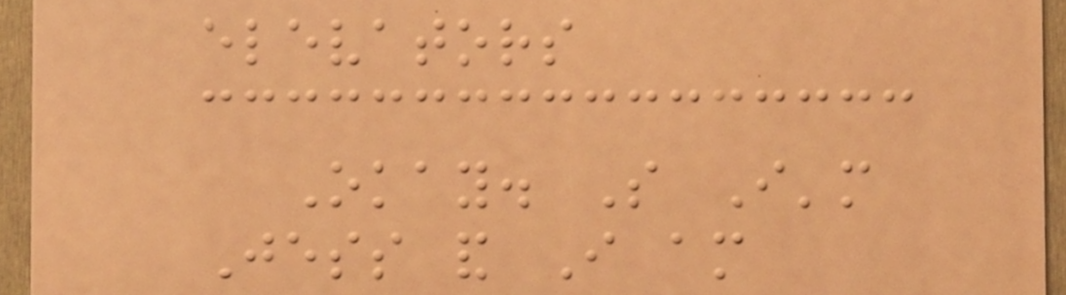elevators
Okay. So I'm
Jess and I am
